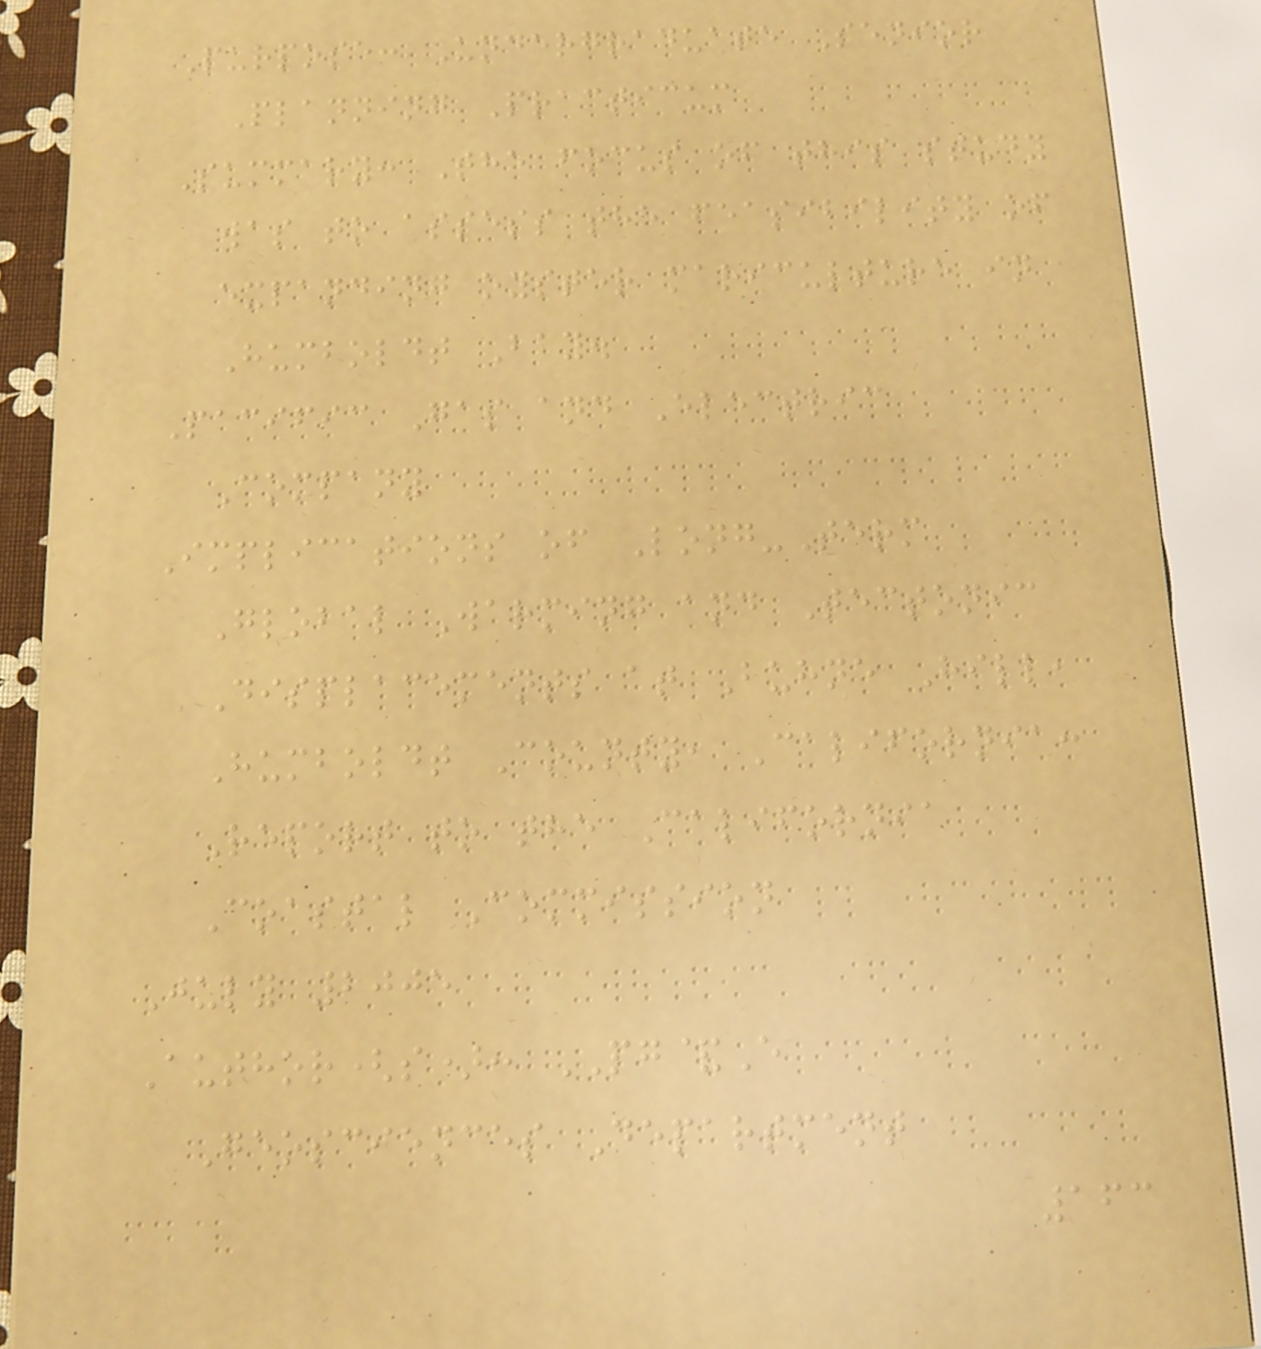Purpose: Undergraduate Senior
Planning Practicum
Summary: The focus of this study
was to assess the feasibility of
expanding oyster mariculture in
Humboldt Bay.
Pacific Gas and Electric
Company
Implications of Long-Term
Global Warming and Tectonic
Displacements at Buhne Hill,
Humboldt County, California:
Report to the California
Coastal Commission
July 2005
Author(s): PG&E
Geosciences Department
163
